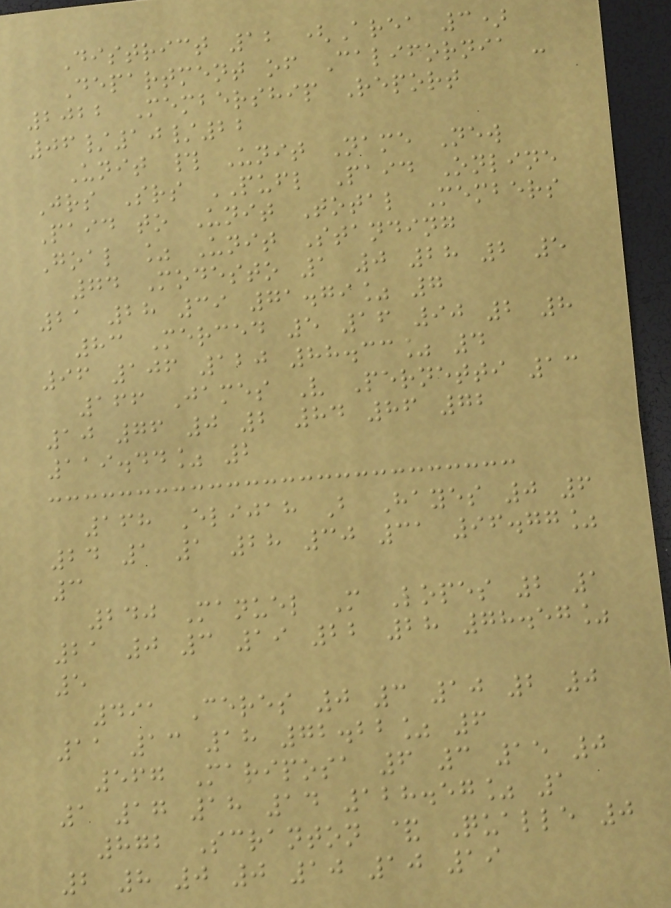District 12 (Area 3)
Department of California -
2022 Membership Report
06/10/22
Unit # Unit Name New
Jrs Srs PUFL Paid Online
Paid to Unit Total Members
Goal % Unit Standing
74 Modesto 1 0 28 2 5
21 28 39 71.79% 7
83 Merced 5 16 90 2 8
96 106 120 88.33% 4
166 James V Pernetti 13
10 76 0 2 84 86 72
119.44% 2
168 Elijah B Hayes 0 6
24 1 1 28 30 31 96.77%
3
240 Manuel M Lopes 2 1
21 0 3 19 22 28 78.57%
5
491 Ceres 0 3 10 2 0
11 13 18 72.22% 6
567 Mariposa 6 3 15 0
1 17 18 14 128.57% 1
872 Scranton & Qualle 0
2 8 0 0 10 10 19
